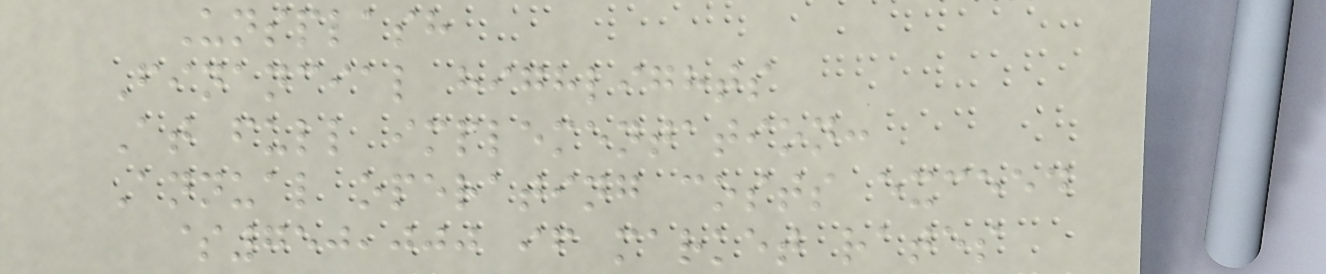Unsplash
Financial highlights
At full implementation:
Annual operating costs exceed
$750,000 if market rates
